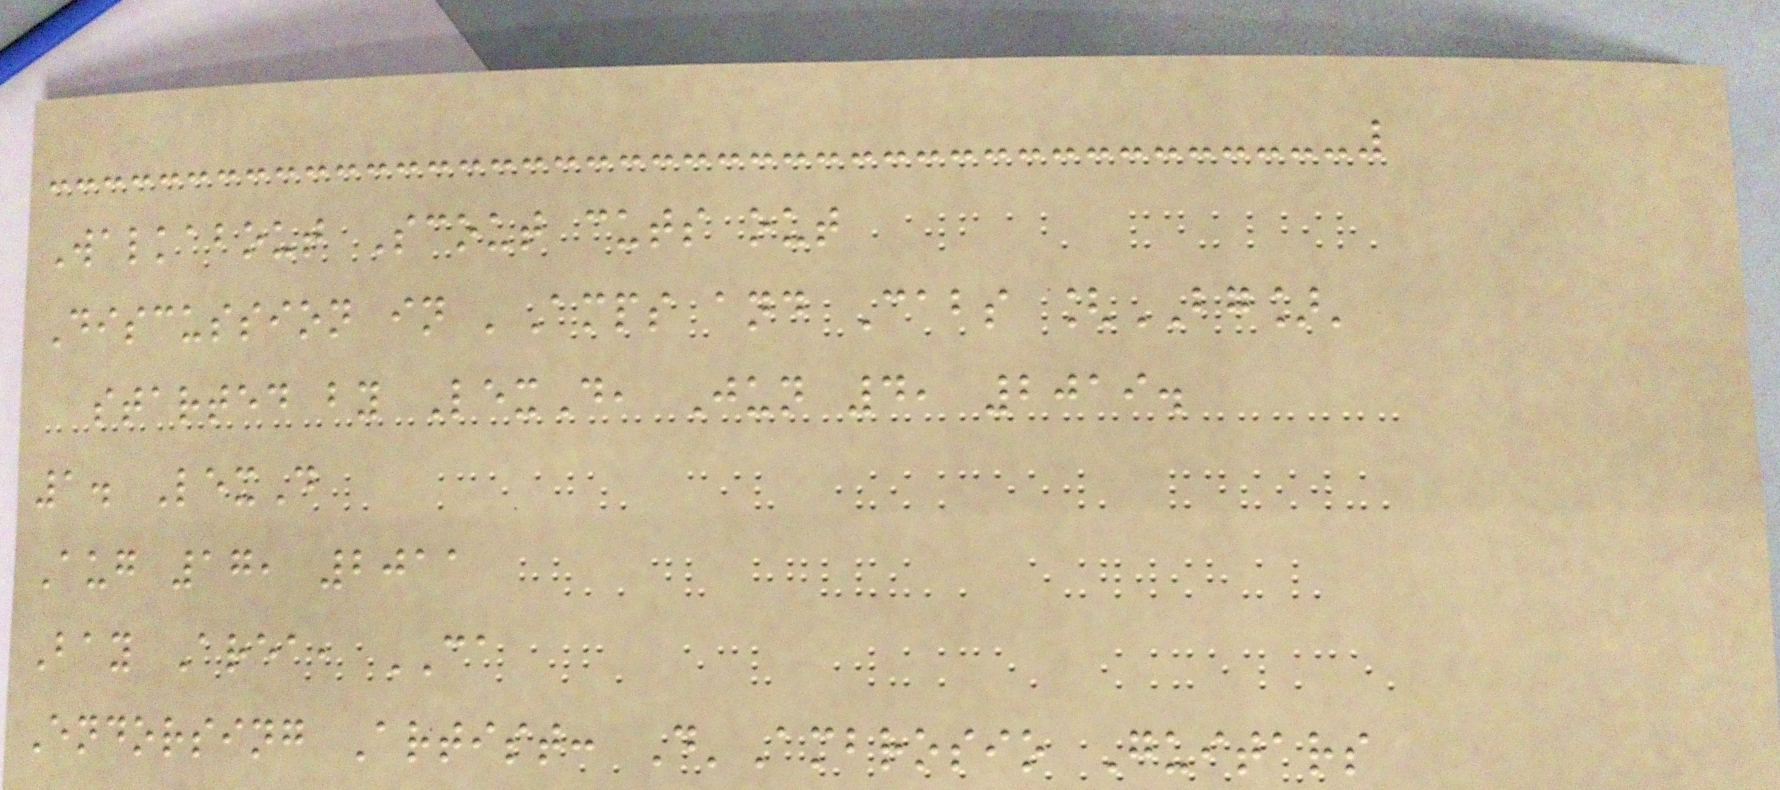Walkabout Scout cuts out
Discussion in 'Amps and Cabs [BG]'
started by LexD, Jun 4, 2019.
1. LexD
Aug 17, 2011
Bay Area, CA
Endorsing Artist: D'Ambrosio Guitars
